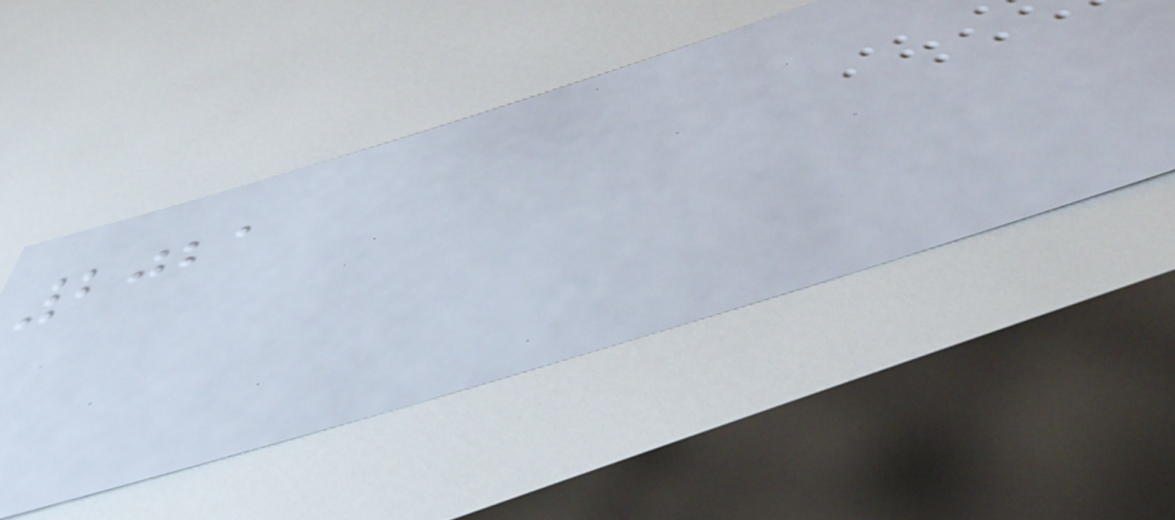2021
